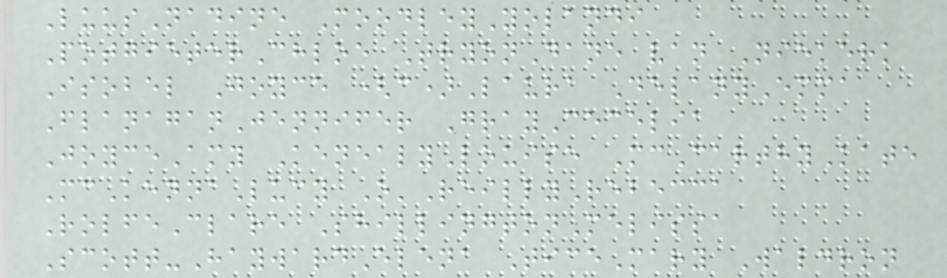LuusNadine MoodleyYolandi
PotgieterChloe TryonDane van Niekerk
Isobel Joyce (c)Laura DelanyEmma
FlanaganJennifer GrayCecelia
JoyceAmy KenealyLouise McCarthyKate
McKennaLucy O'ReillyRebecca
RolfeClare ShillingtonMelissa
Scott-HaywardElena TiceMary Waldron
